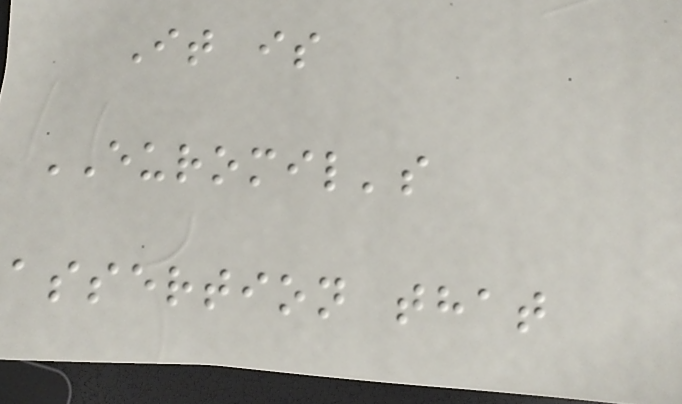It is
EUROMIL's
assertion that
